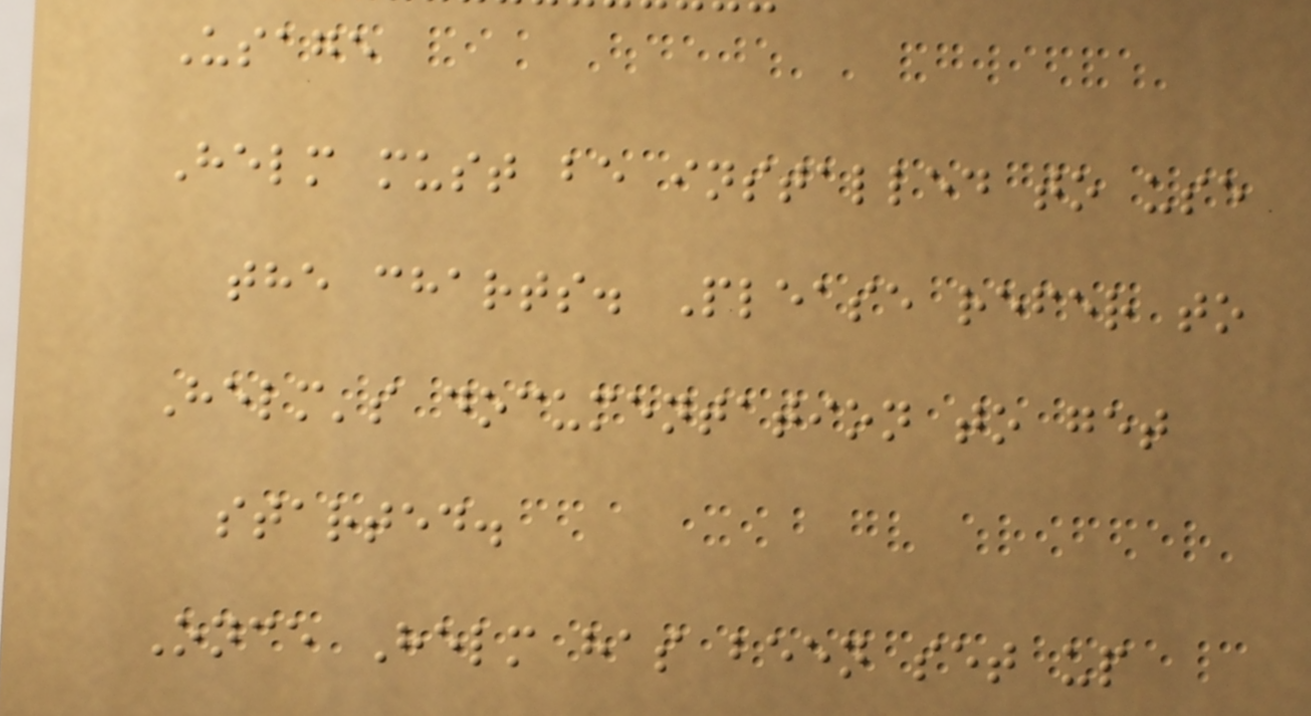Usage
Helm must be installed to use
the charts. Please refer to
Helm's documentation to get
started.
Once Helm has been set up
